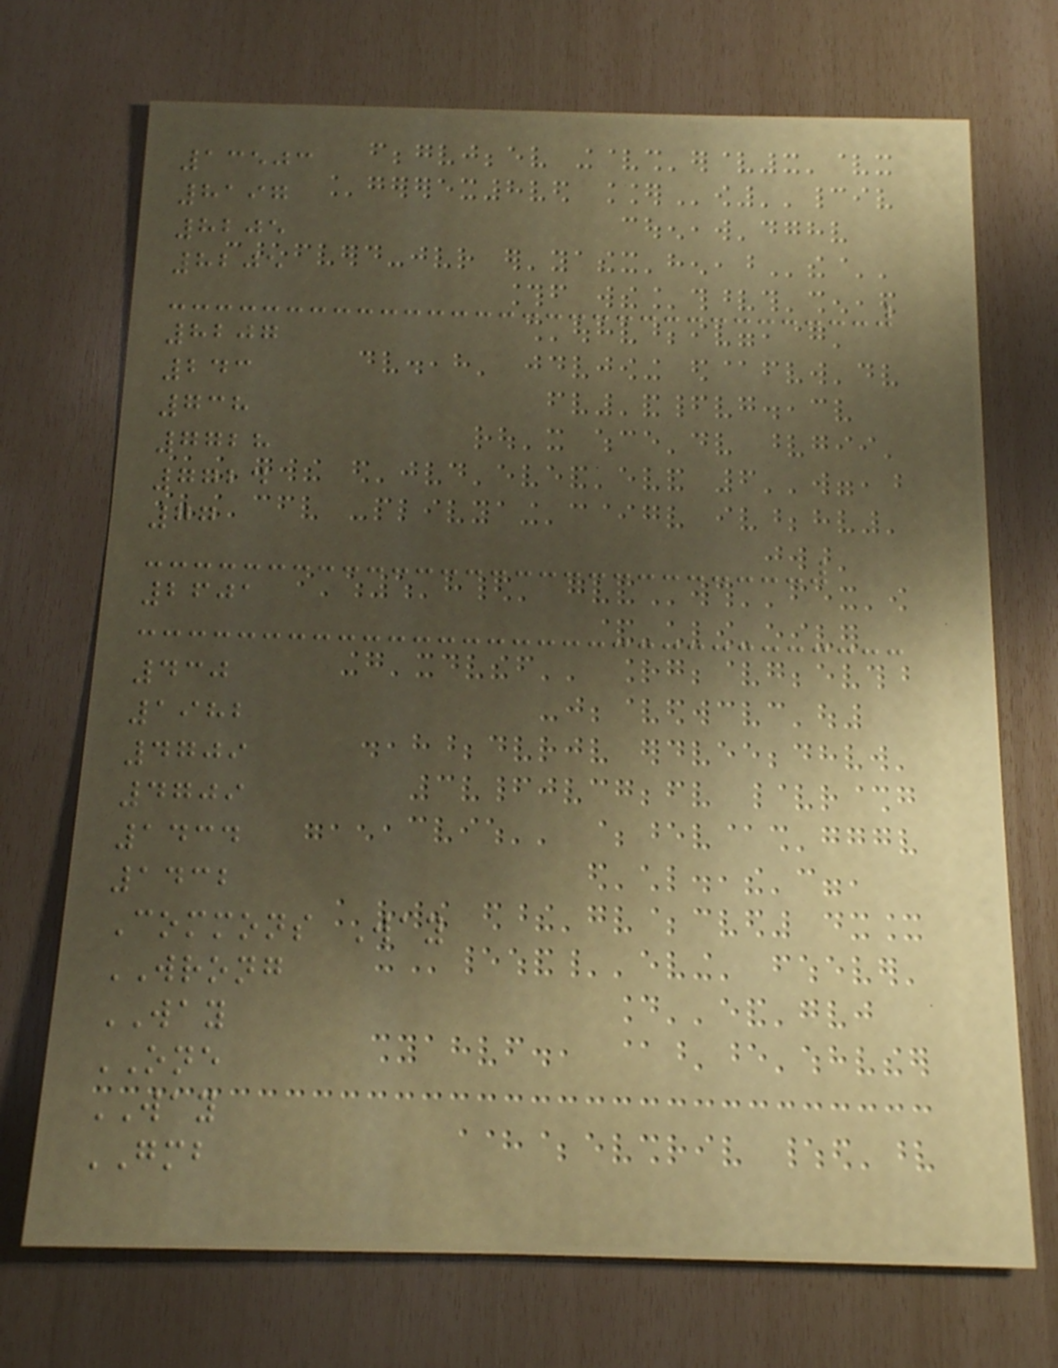13503
8197
8205
8205
8207
243
738
7728
7724
77
2601
430
1982
4709
4709
1434
1432
Commons Way
WRONG
WAY
ONE
WAY
GMB
